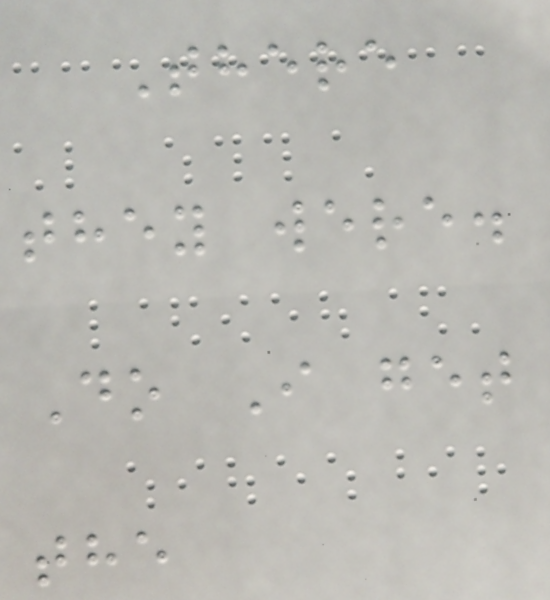There
they were.
Do I get
the
